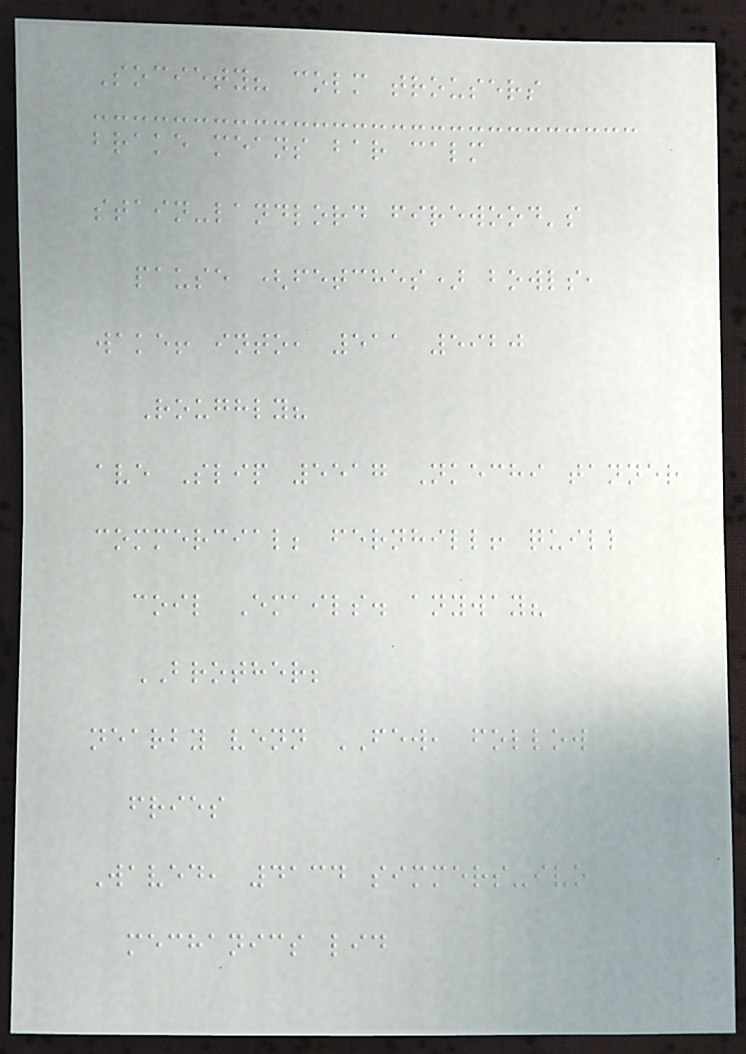Society? colm trousers
brake means bar calm
stain-landlord firewood's
pause (fetches) bowls,
wake! into, 511 5920
Roughly?
ave Slip 5517 Nkechi tanner
commercial; fernhill! quill
coil Emails. anyway?
BROTHER;
nearby venn FEW, follow
fries
Waved, 4134 simmers-ivo
mechanics lid
